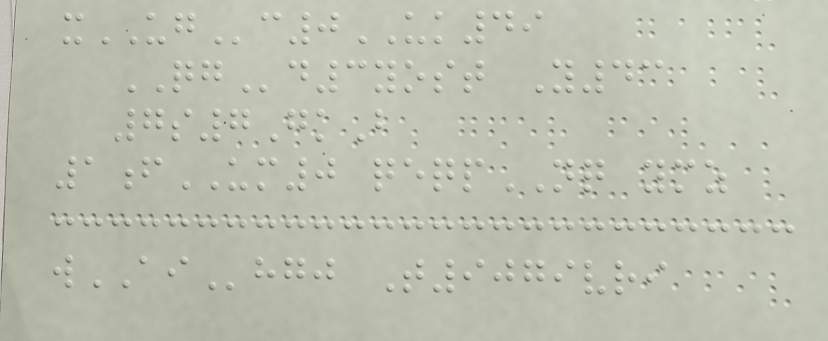xUGc0UK49
QGd3yost Y43
7s7GkB
1fUM0 qeqpNQ ymz
wAIhgj T9079vri
